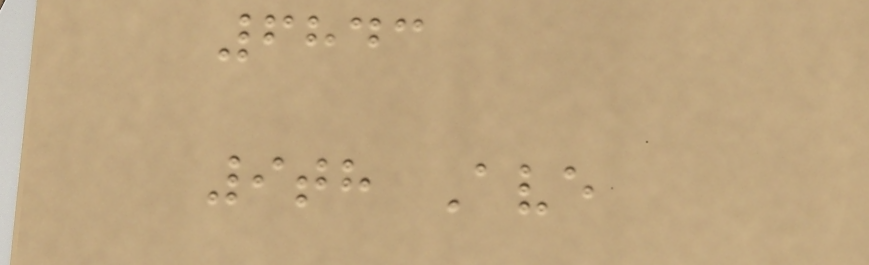6843
9th Ave
